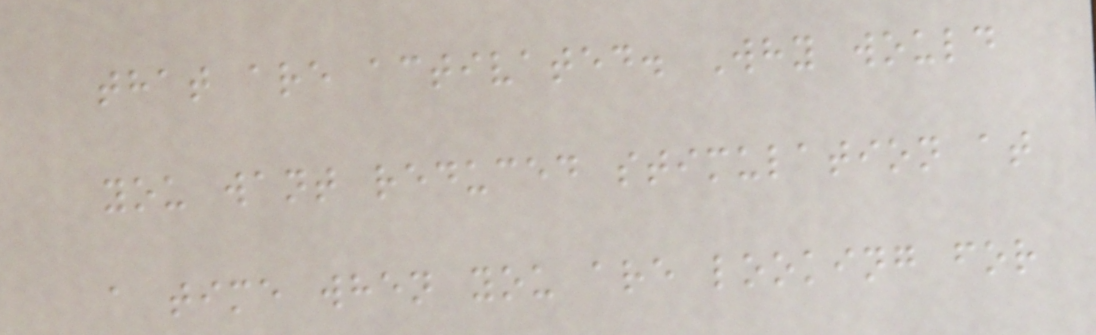that are activated. Why would
you want reduced stimulation at
a time when you are looking for
